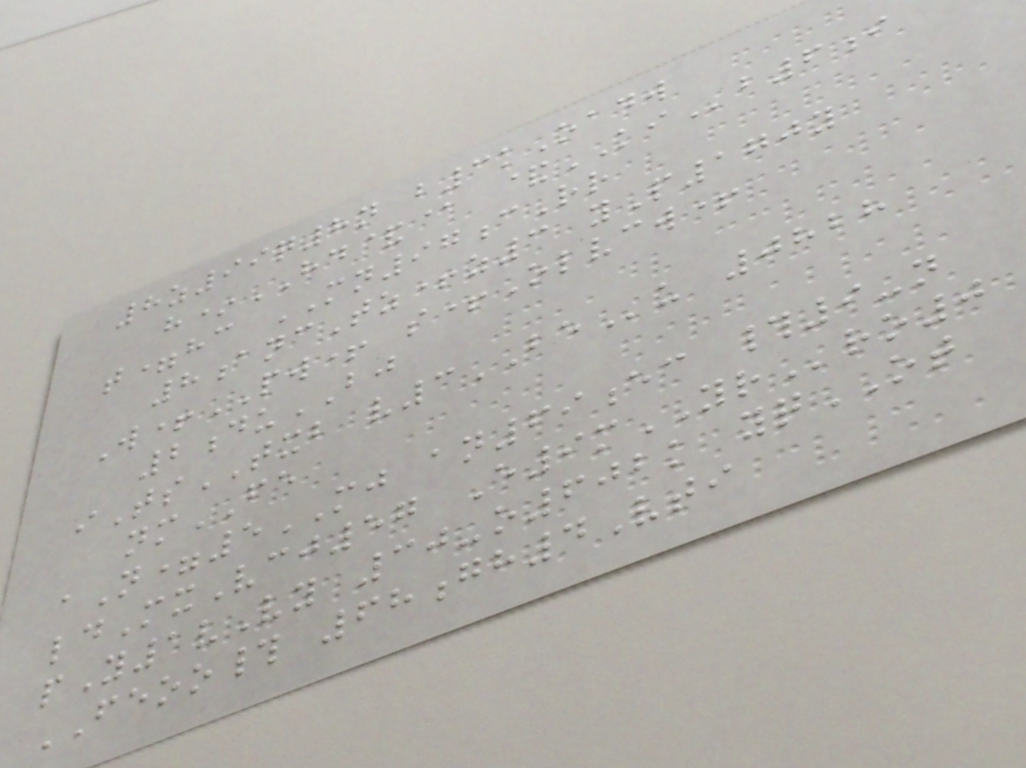8z99q8n b3kOadw
h*HD&@ &KIb6i
t=hc MN97cRr
8ancTz+z3 yP170y
W+PW+ s+Olvcw+
2duBJ
iTsTXB v3BEu 0828
nmFE
aN=5MJ an69ec #9-n
ldMxVcj57 E9mYRro0
pY1vVy 30-o602k yqOT
FEOO# 68gh4Vti
